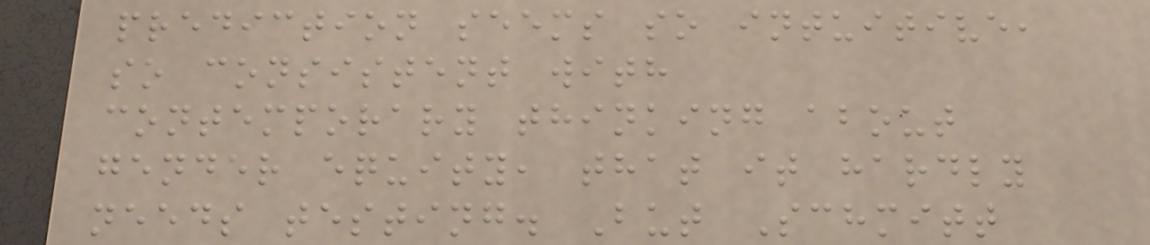prediction seems so intuitive,
so consistent with
contemporary thinking about
gender equity, that it hardly
needs testing. But Schmitt
